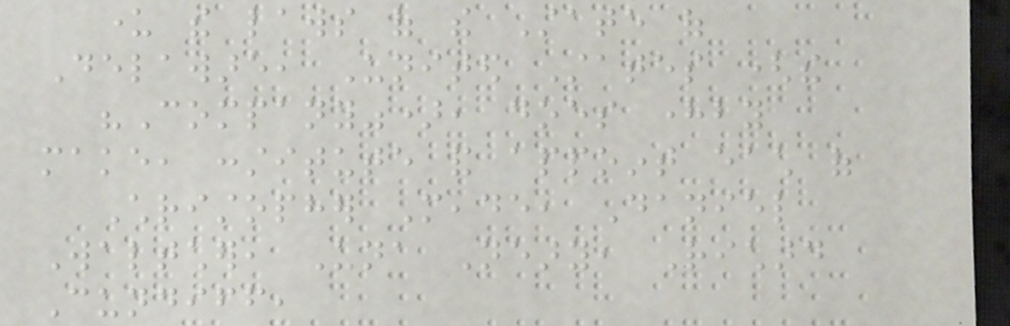under the laws of the State of
Delaware, United States (the
"Company"), does hereby
make, constitute and appoint each of
Christopher Meade, Daniel
Waltcher, Una Neary, Richard
Cundiff,
